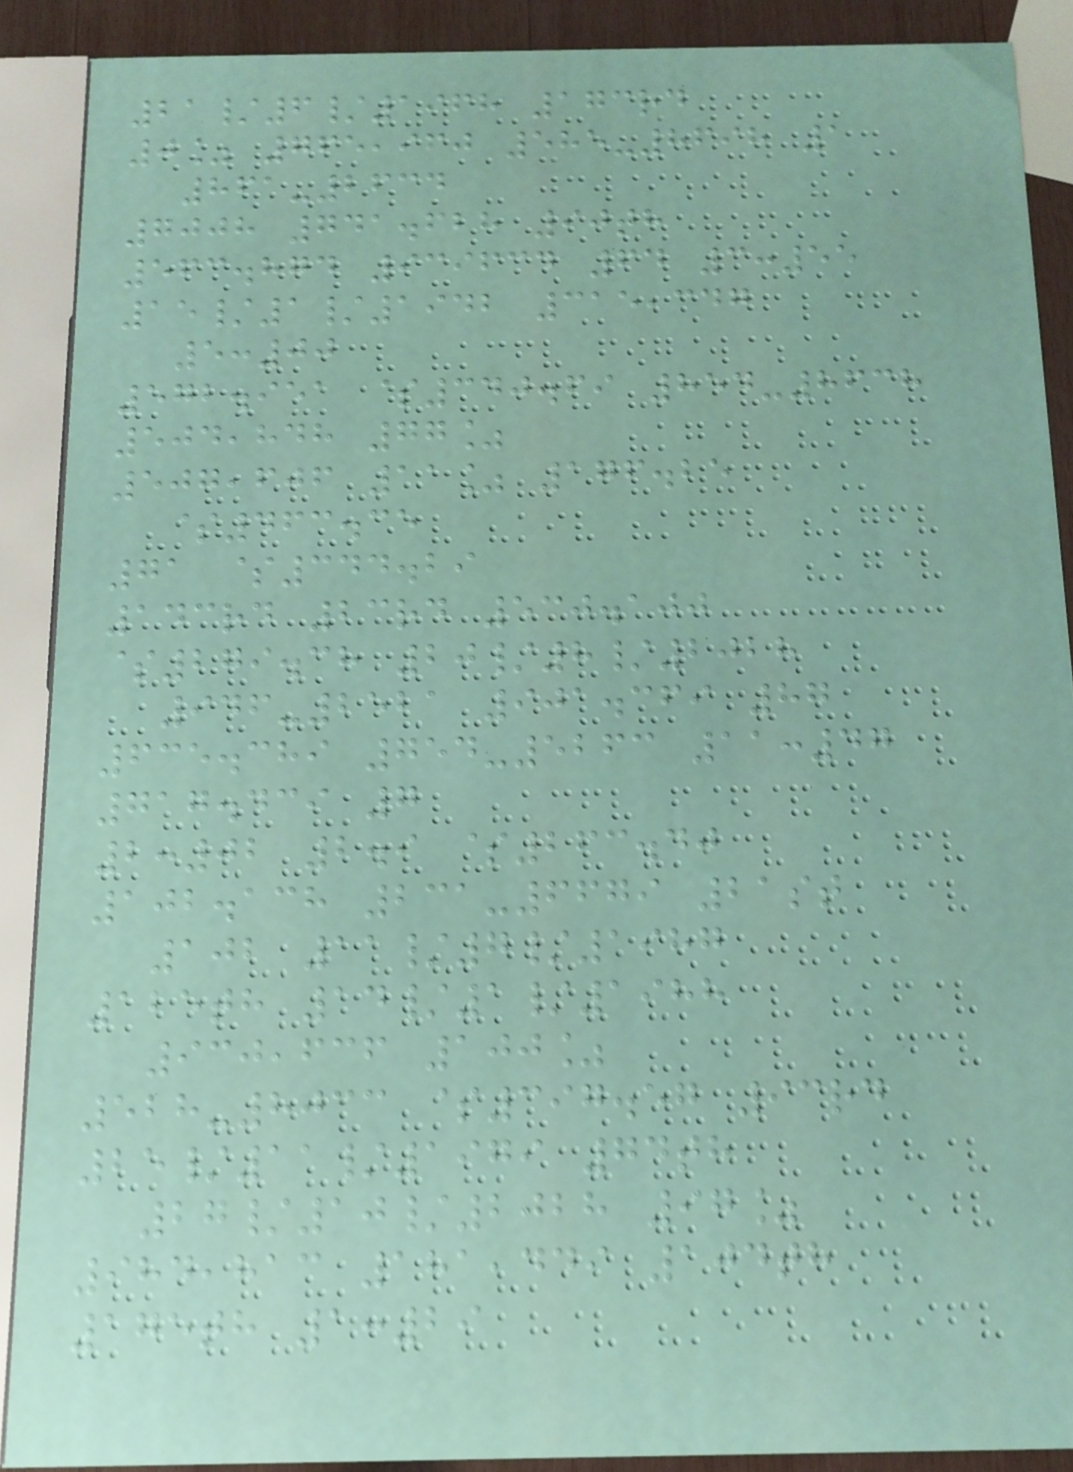21/6/1968 173rd
0% 765,960 585-8698 1
861-2634
7008 741.628 90th
563.874 939634 64 3:55
15/1/1942 315,347
5:00
572.951 $340.69 854-8638
504,848 77%
507,606 11% 176.25
$463.35
71 $344.29
143rd 23rd 530.100
$279.38 20/8/2028
946-2521 901.369 87
635.389 754-5263 11:47
717.439 7
2:02 2.9 $263.40
102.138 231-6679 21st
102 11/7/1987
125th 14/1/1988
930,636 100%
528-8033 $397.57 93rd
25/11/1979 74th
27/10/2028 97%
984,813 181,449 104th
175th 1:29
